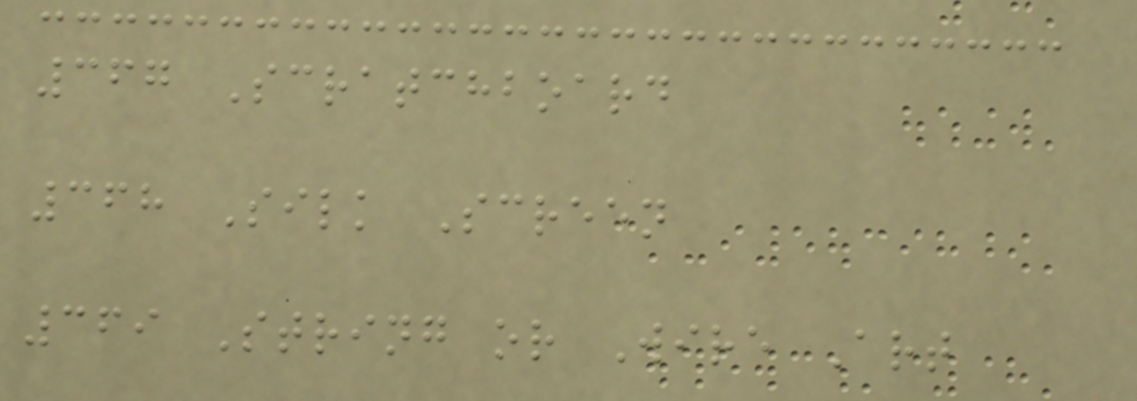367 Scratchboard
368 Silk Screen
369 String or Wire Art
